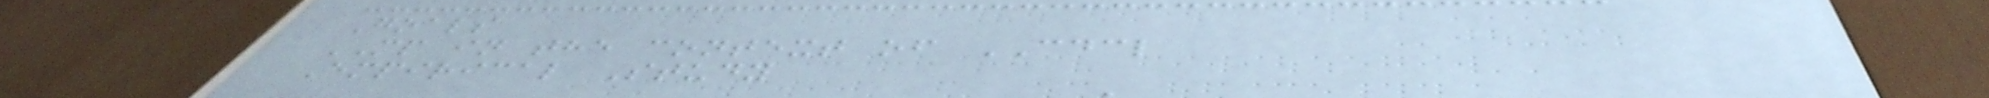Goals
MP in the context of CDCL
Empirical Study
